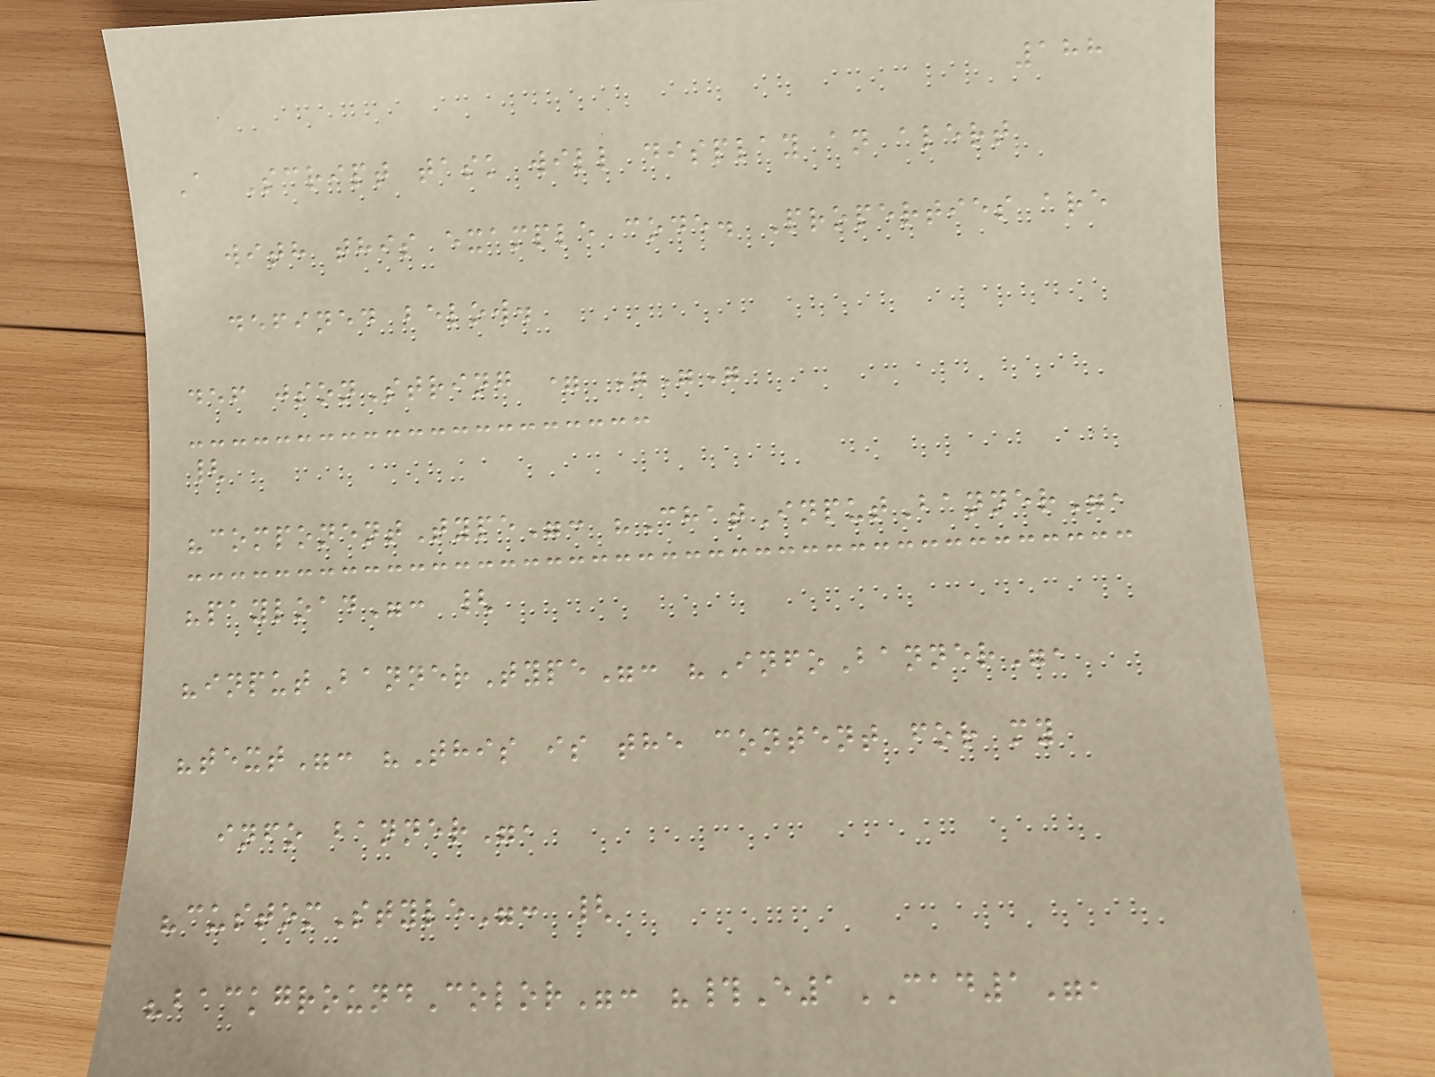188
A Script task will display an alert
with this example code. Properties are
defined below.
def jsonString = """
{
"componentType": "ChatInputBanner",
"payload": {
"inputBannerType": "InfoBanner",
"text": "This is the content for my
info banner",
"customStyle": {
"backgroundColor": "#E1CAD1",
